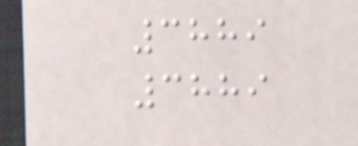3889
3889
